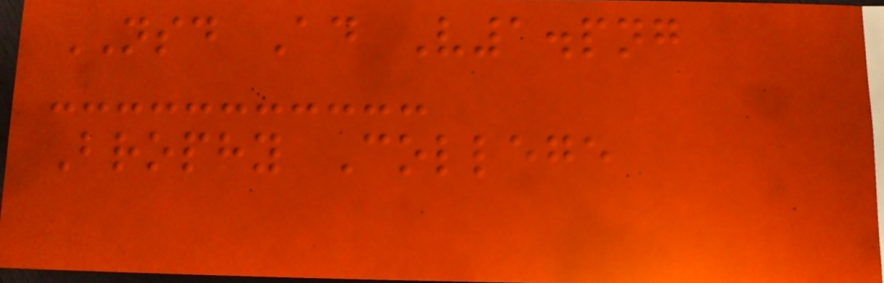NSD Ad V1.png
Brophy College
